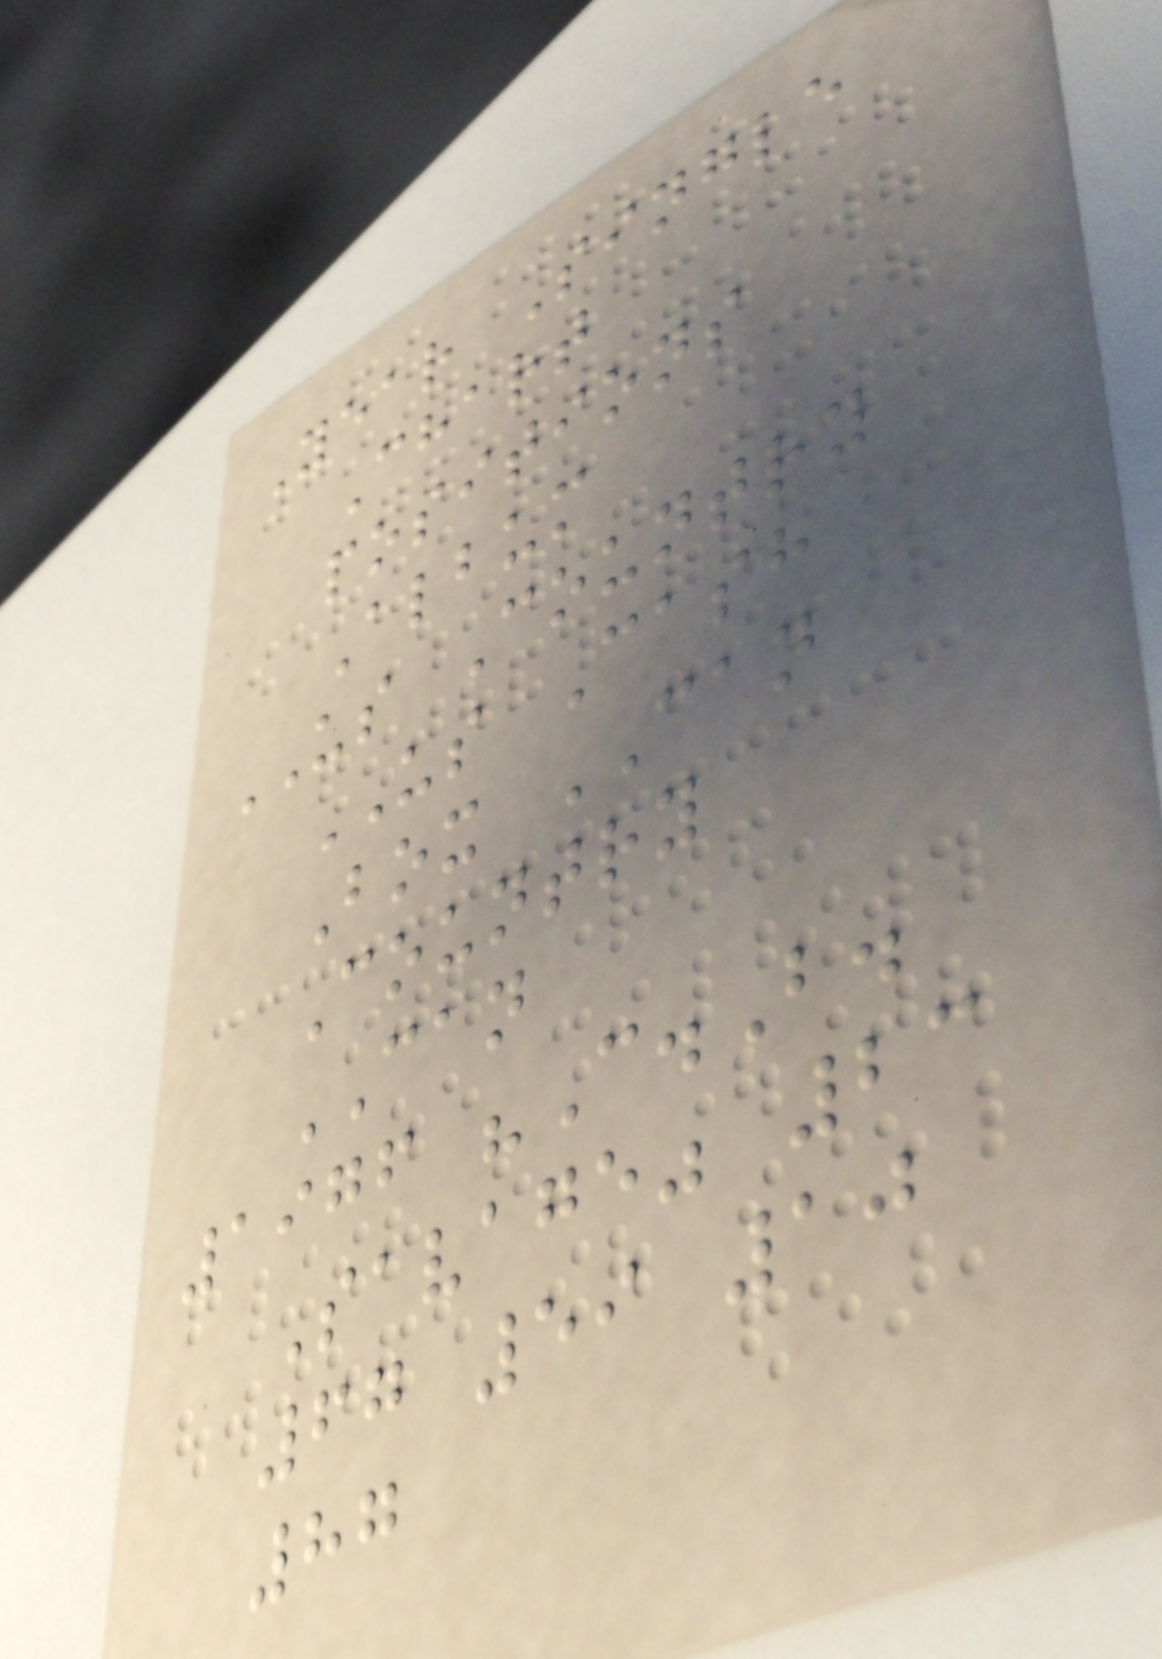Year Single
Chart
positions
Album
US Country
US Cash
Box CAN
Country
CAN
1976 "C.B.
Savage" 23
67 59 10
87
